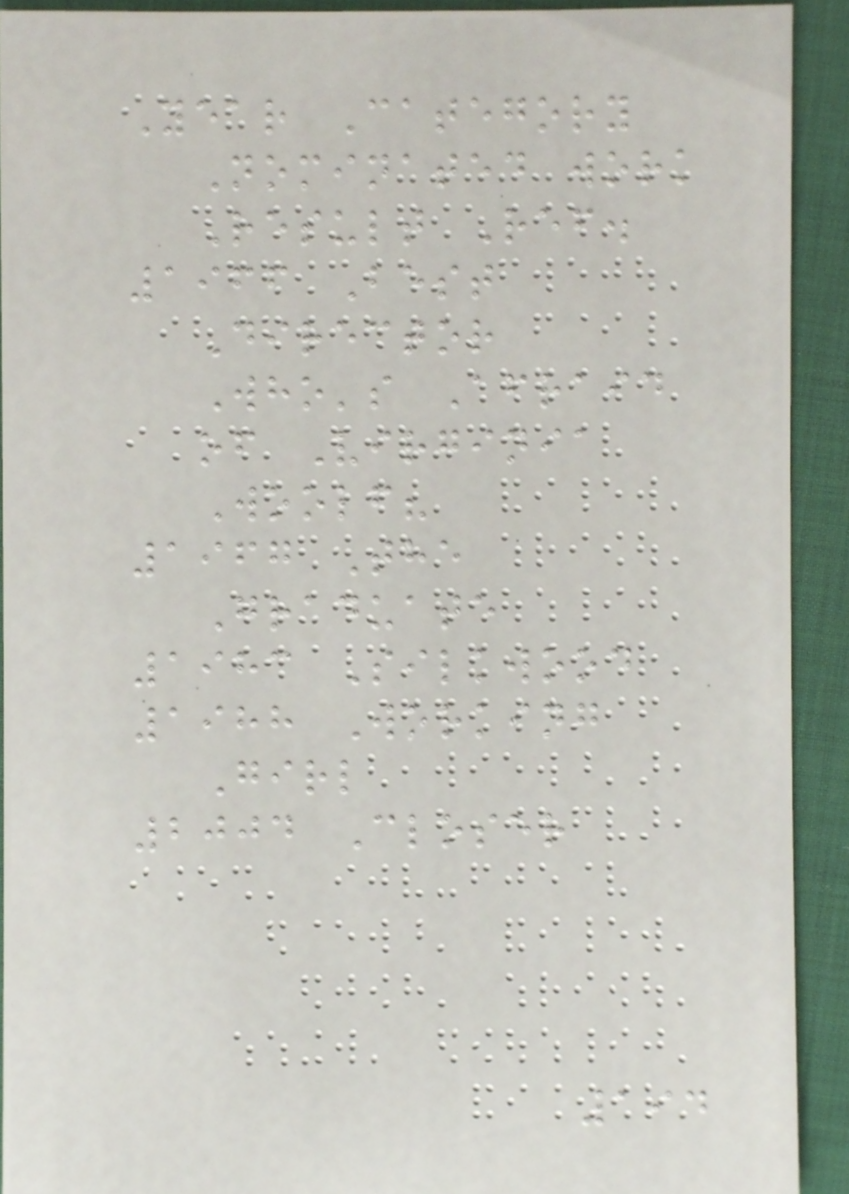Year Category
Nominated work
Result Ref.
1966 Best
Director
Who's Afraid
of Virginia
Woolf?
1967 The
Graduate
1983 Silkwood
1988 Working
Girl
2004 Closer
194
